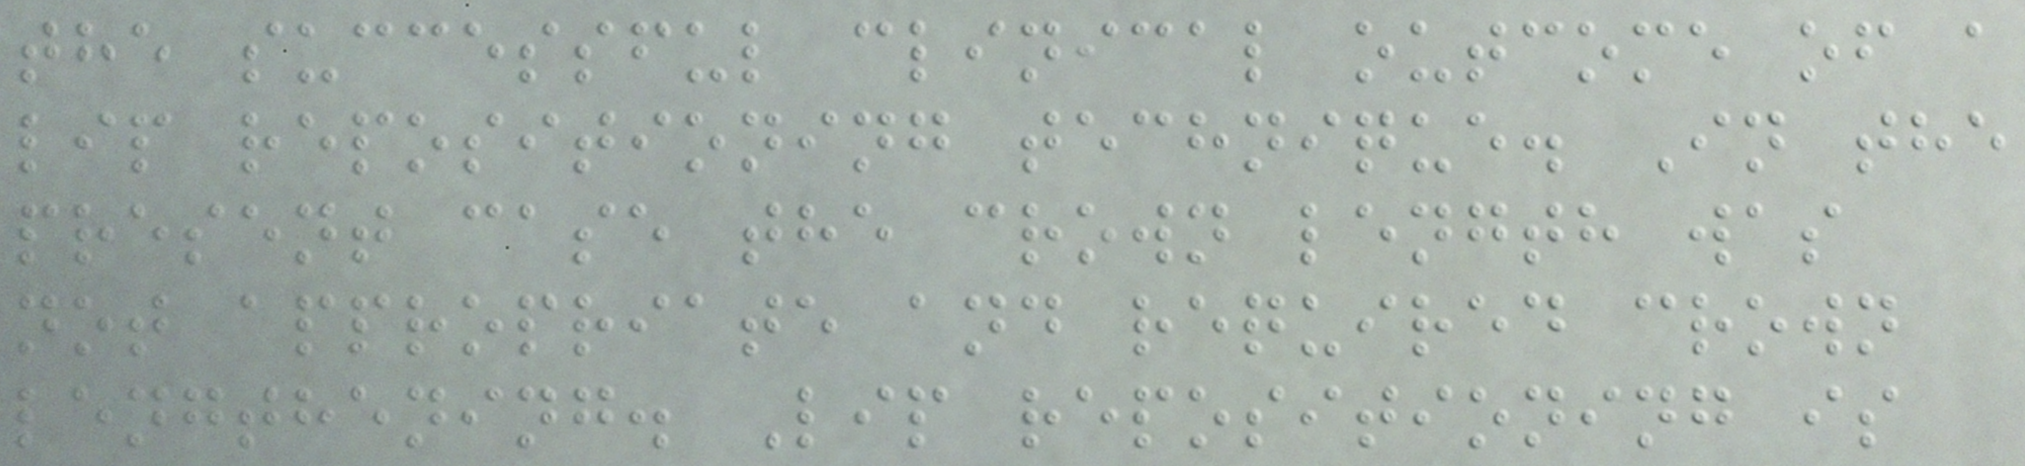the successful clinical outcome of a
lip repositioning technique. In the
present case the crown length was
not appropriate and required crown
lengthening. Lip repositioning is
